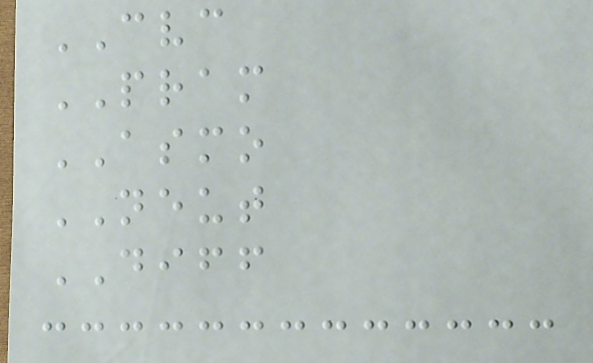CVC
PRAM
ASMO
NEUT
DIFF
